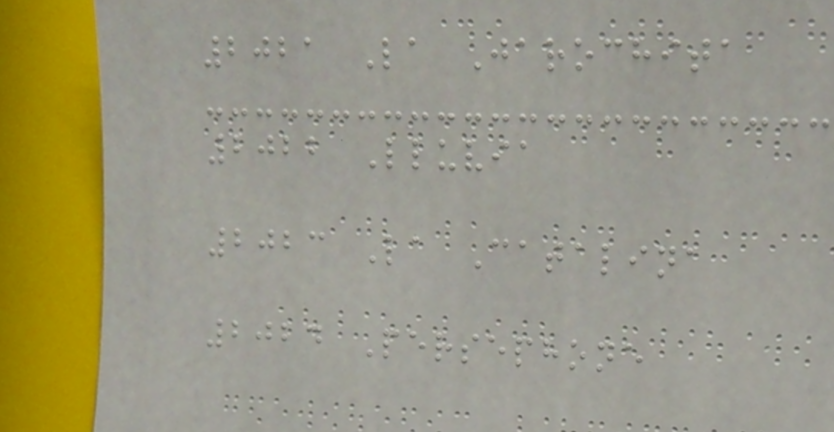2021 La Jarochita
2022 Lluvia
2023 La Catalina
2024 Persephone
